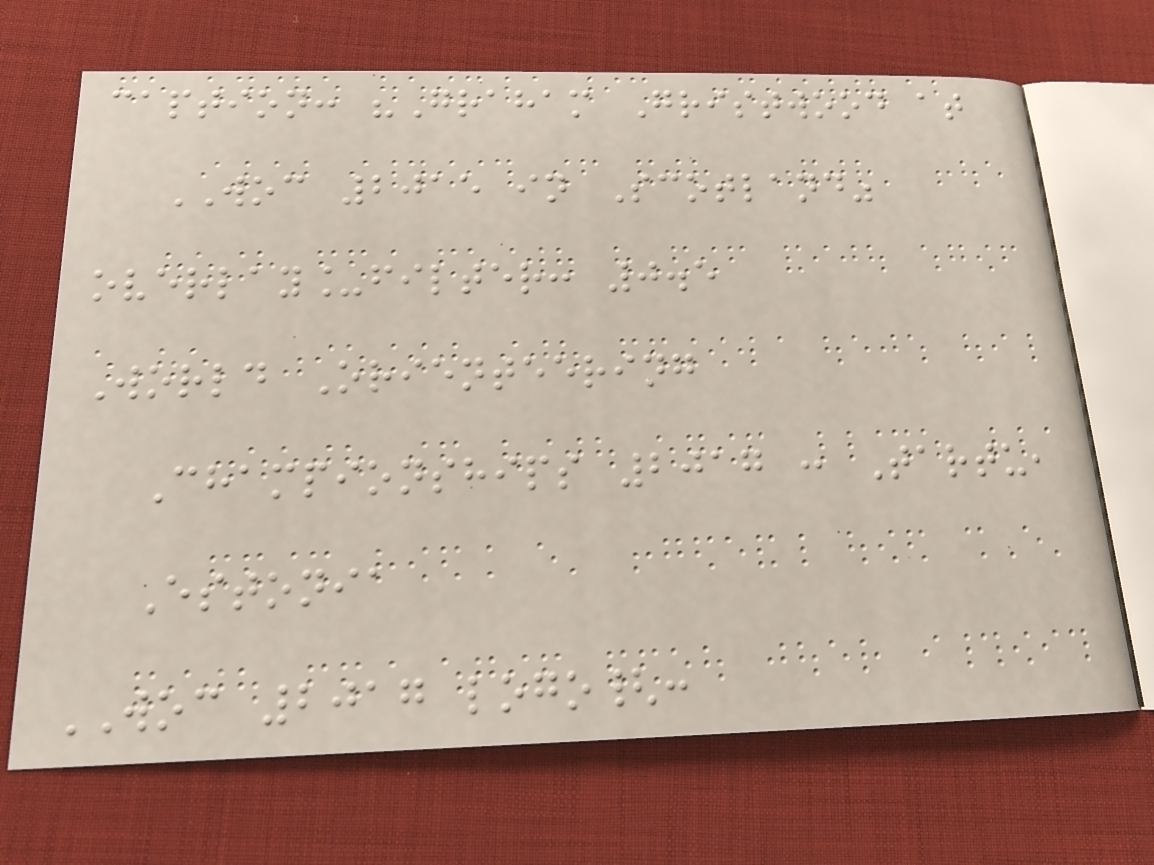caption: "Graham Gristwood at
WOC 2015 in Scotland"
overlay_filter: 0.5
World Orienteering
Championships 2017 : Tartu,
Estonia
WOC 2017 logo{:
